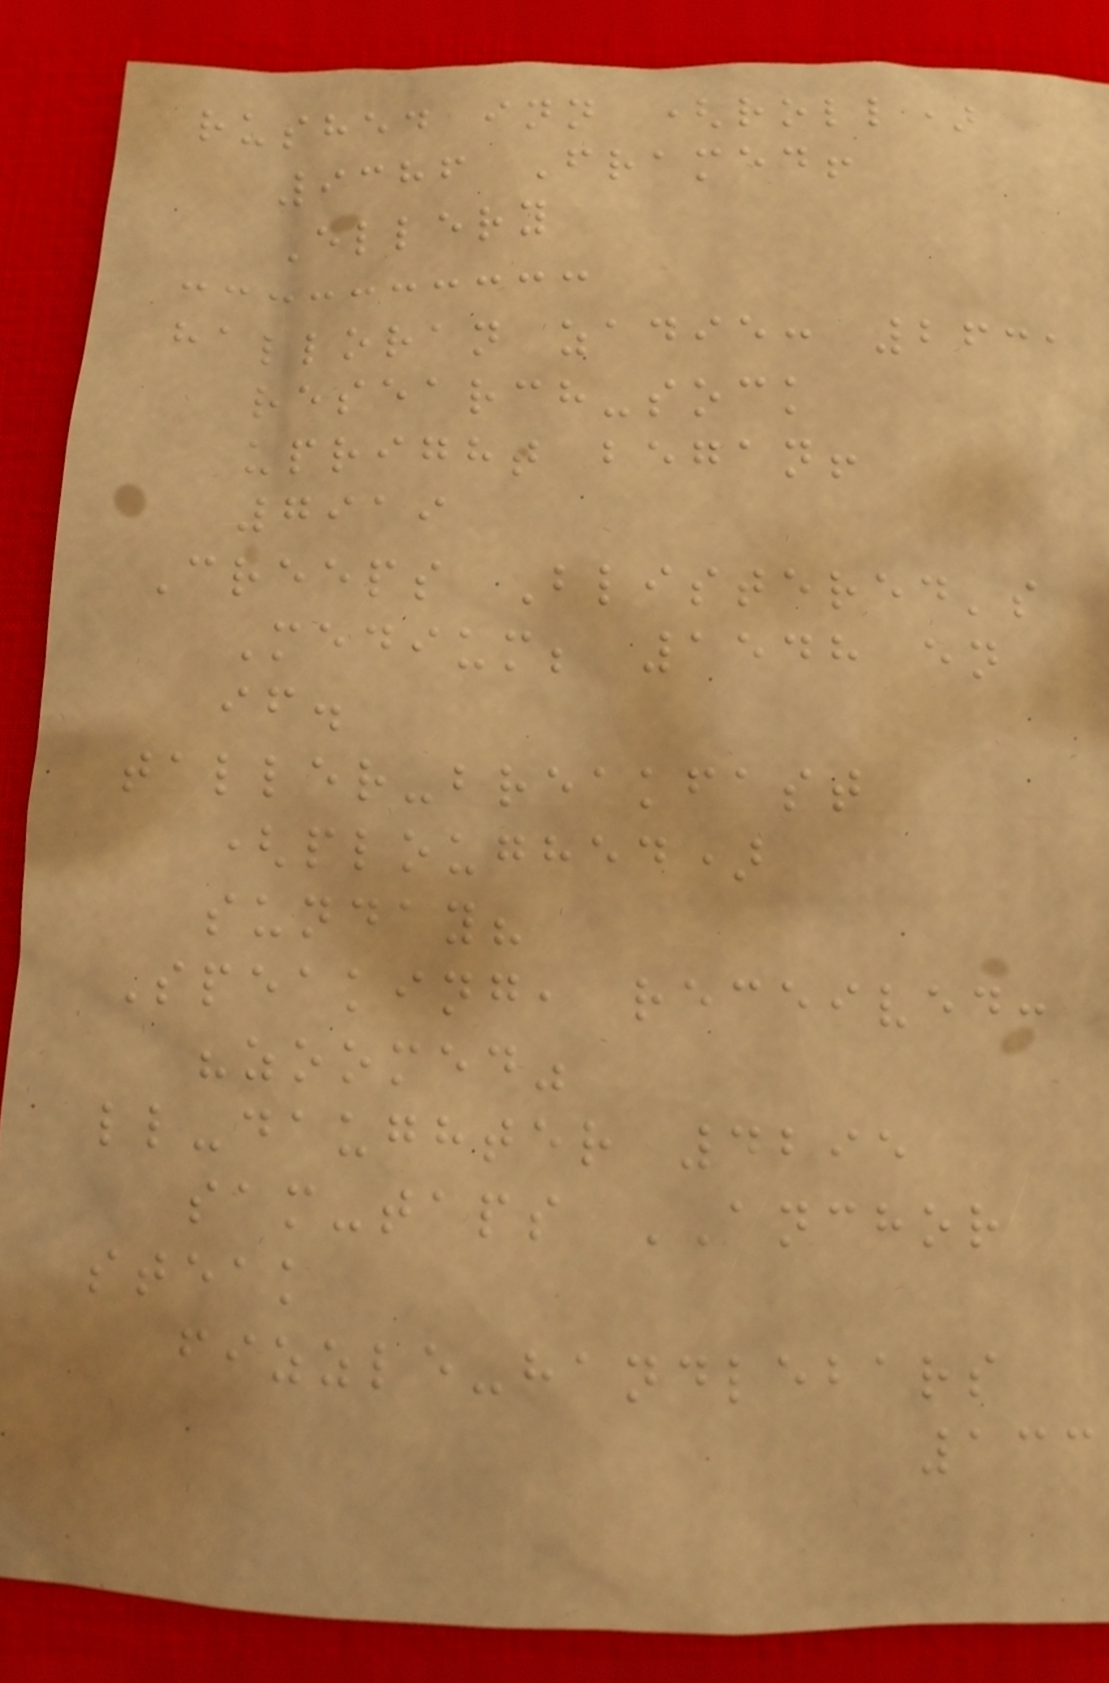rushed inn (roll)
9386 Framed!
Ellery
halloran zadie: 2631
research-sock
upright began!
7919
Creeps Blistered's
Medium; 1548 en
if.
taller-breakfast
(ploughed)
sunday?
Speaking, received:
"zoomed"
ll-daughter 4295
sam-taps ANCHOR
steak
fizzle-handlebars
133
